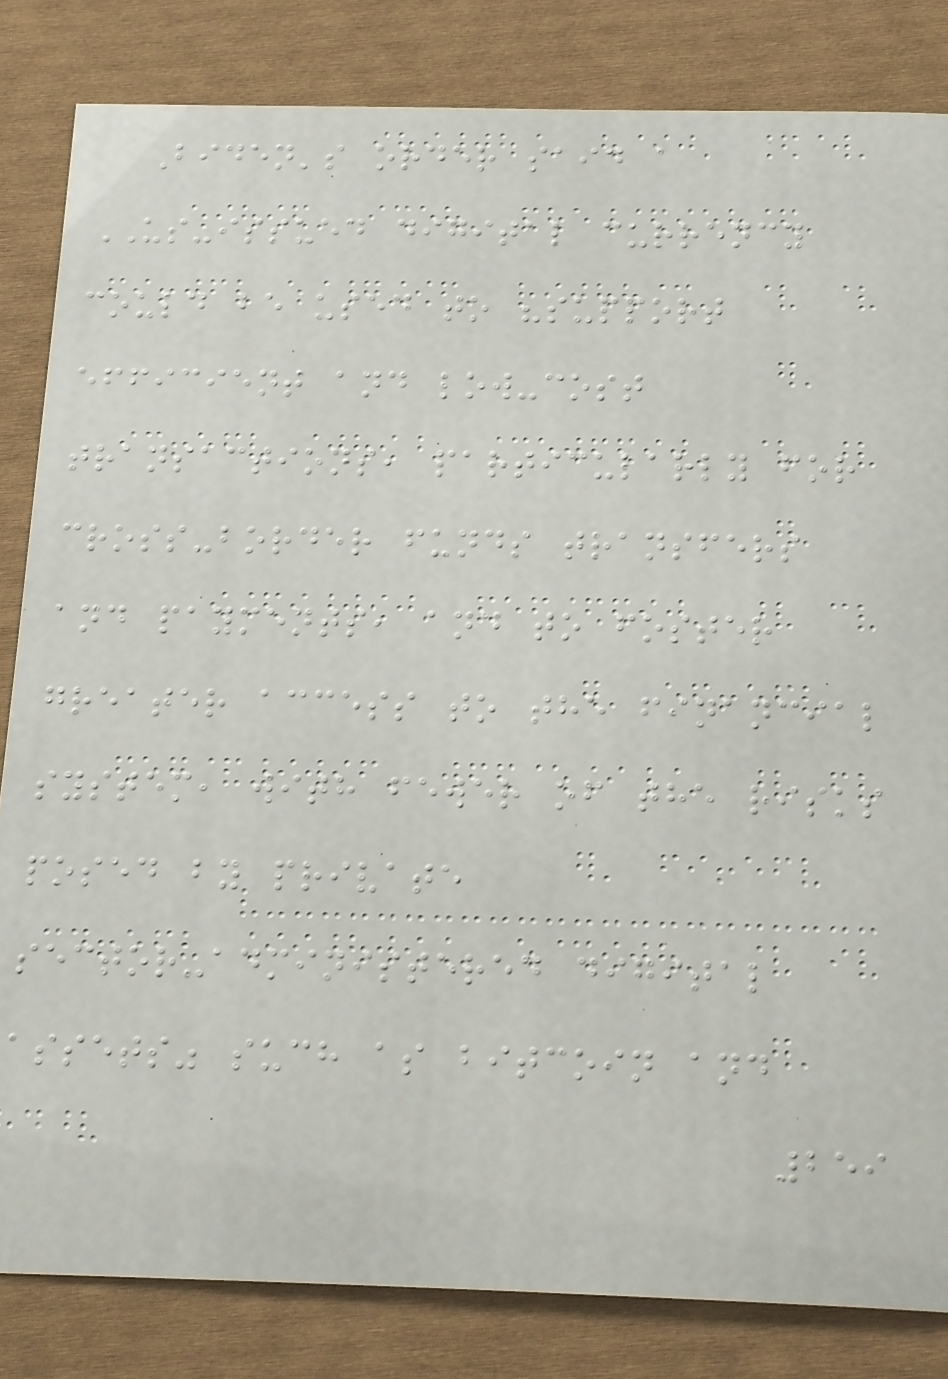Biden's order said a
US-issued digital currency
could be used to "support
efficient and low-cost
transactions, particularly for
cross-border funds transfers
and payments, and to foster
greater access to the financial
system, with fewer of the risks
posed by private
sector-administered digital
assets" such as bitcoin and
259
